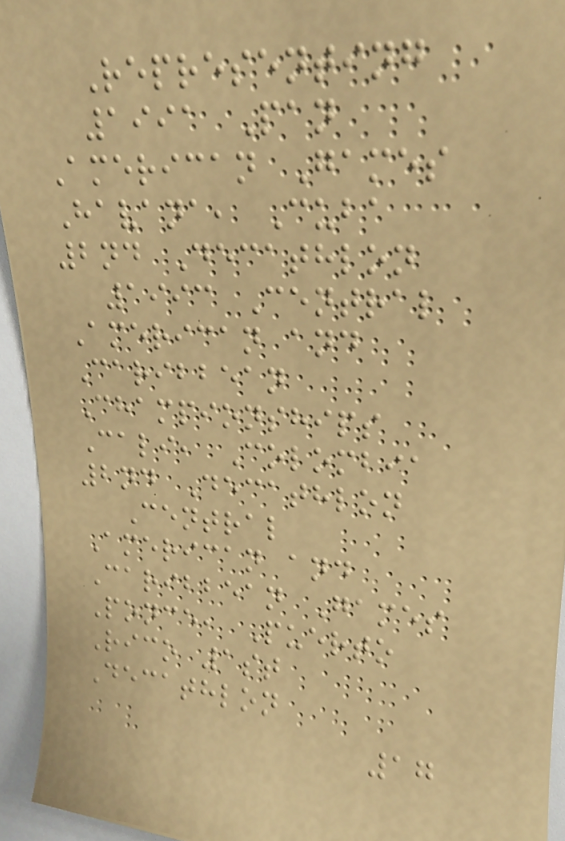Representing
1991 Pan
American Games
Havana, Cuba
2nd Decathlon
1993 Central
American and
Caribbean
Championships
Cali, Colombia
2nd Decathlon
Central
American and
Caribbean Games
Ponce, Puerto
Rico 1st
Decathlon
17
